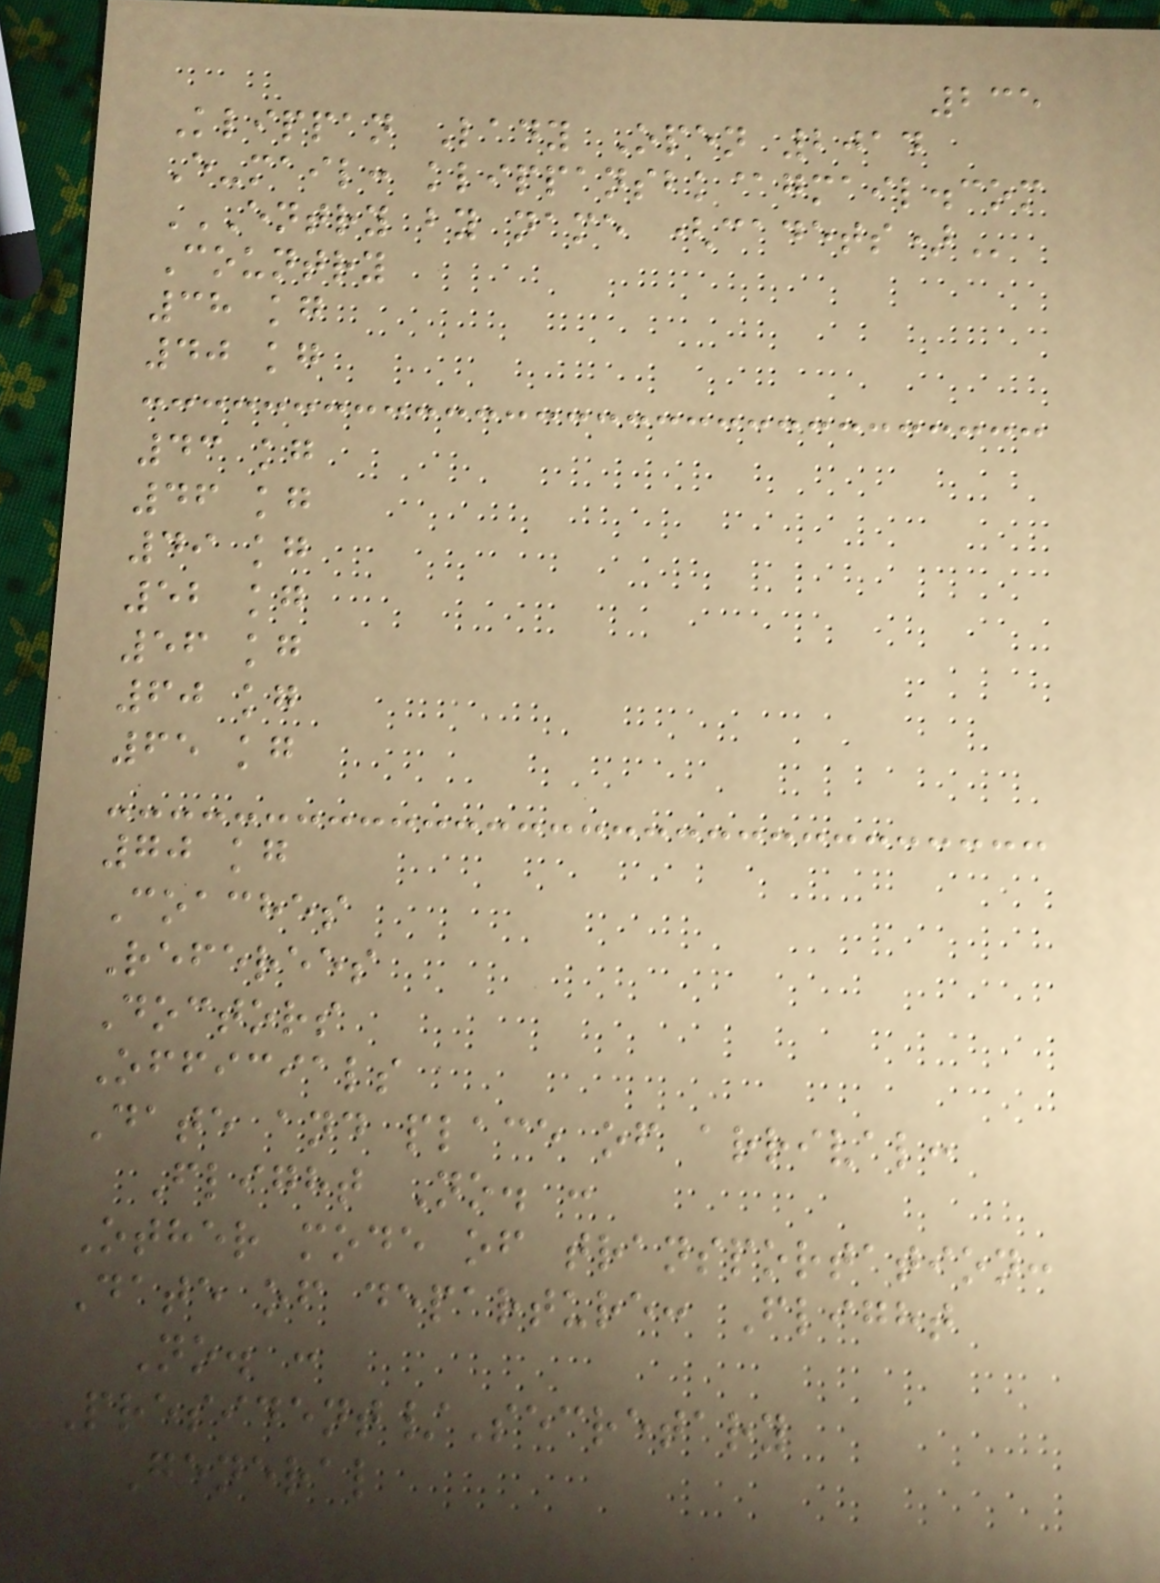235
Klippan Lady Open 2014
E-mail: klippansbk@gmail.com
ENTRY BY NAME (CADETS)
Country
38 kg
40 kg
43 kg
46 kg
49 kg
52 kg
56 kg
60 kg
65 kg
70 kg
Coaches
Referees
Doctors
Officials
Date and place of arrival:
Flight No. :
Other mode of transportation:
Date of departure: Flight
No. :
President/Secretary
General
